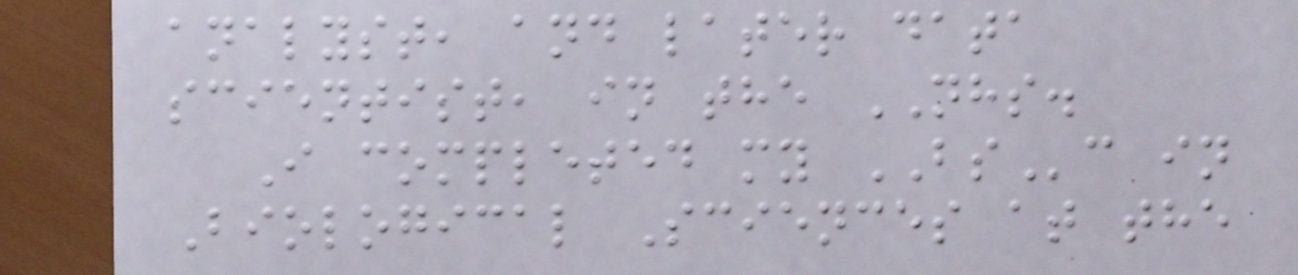analyst, and later data
scientist, in the NHS.
I completed my BSc in
Biological Sciences at the
